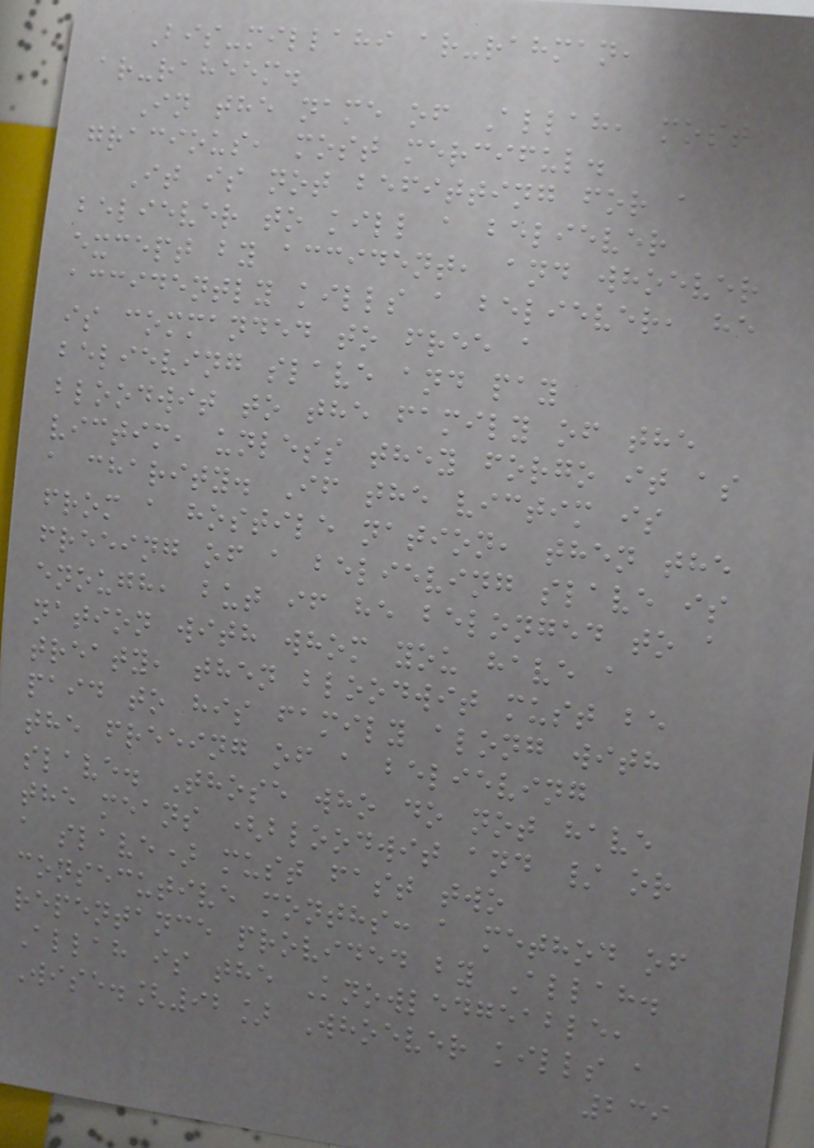Bis-millahi ar-rahman,
ar-raheem.
In the name of Allah, most
gracious, most merciful.
It is not befitting for a
believer to kill a believer
except by accident, and whoever
accidently kills a believer, he
is commanded to free a
believing slave and pay
bloodwit to the family of the
victim, unless they forgo it as
a charity. If the victim is
from a hostile nation, then the
freeing of a believing slave is
enough, but if he belonged to a
nation with whom you have a
treaty, then bloodwit must be
paid to his family along with
the freeing of a believing
slave. Those who do not have
the means (bloodwit and / or
a slave) must fast two
consecutive months: a method of
repentance provided by Allah.
Allah is the Knowledgeable,
Wise.[92] Whoever kills a
239
